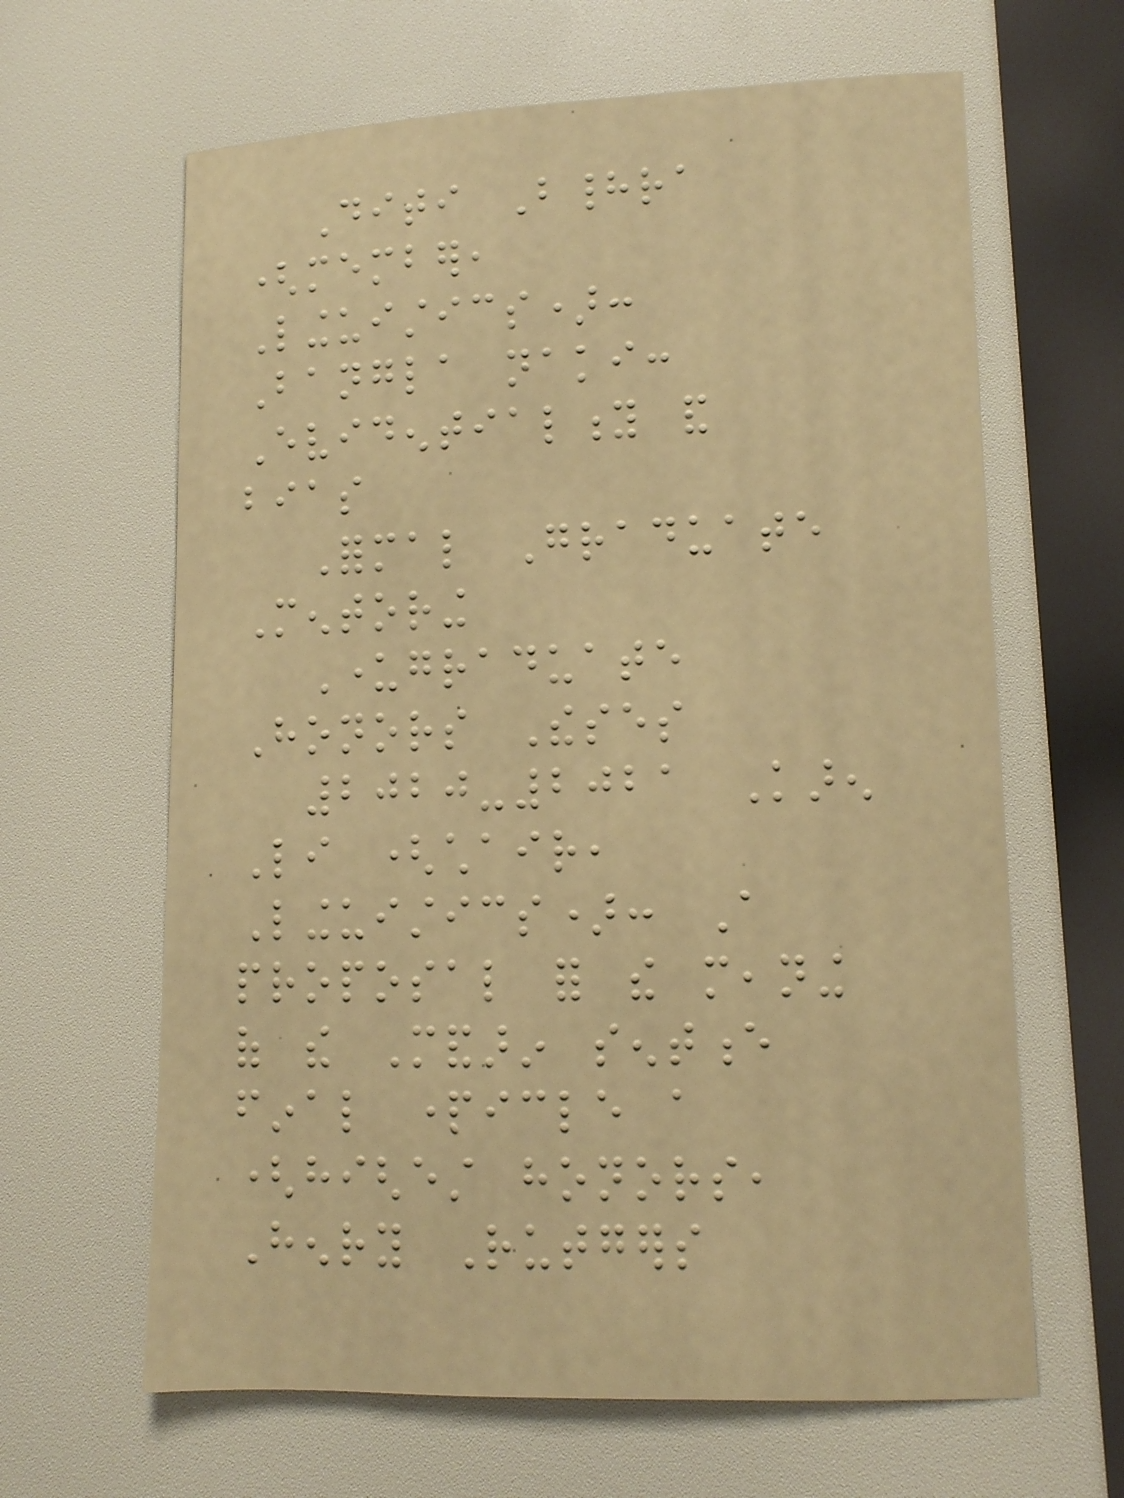Diti Bhadra
(member,
Linguistics):
Bangla naki:
Evidentiality and
bias
Formal Graduate
Mentoring
Undergraduate
Honors Theses
2020-2021 Karen
Li (chair,
Linguistics): A
proposal for the meaning
of the Mandarin sentence
final particle a
(highest honors,
Henry Rutgers
